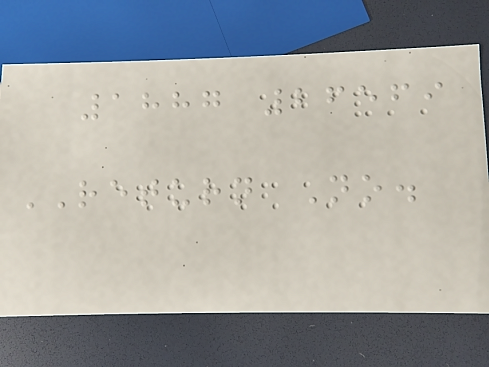1887 26569
RETURN No.
